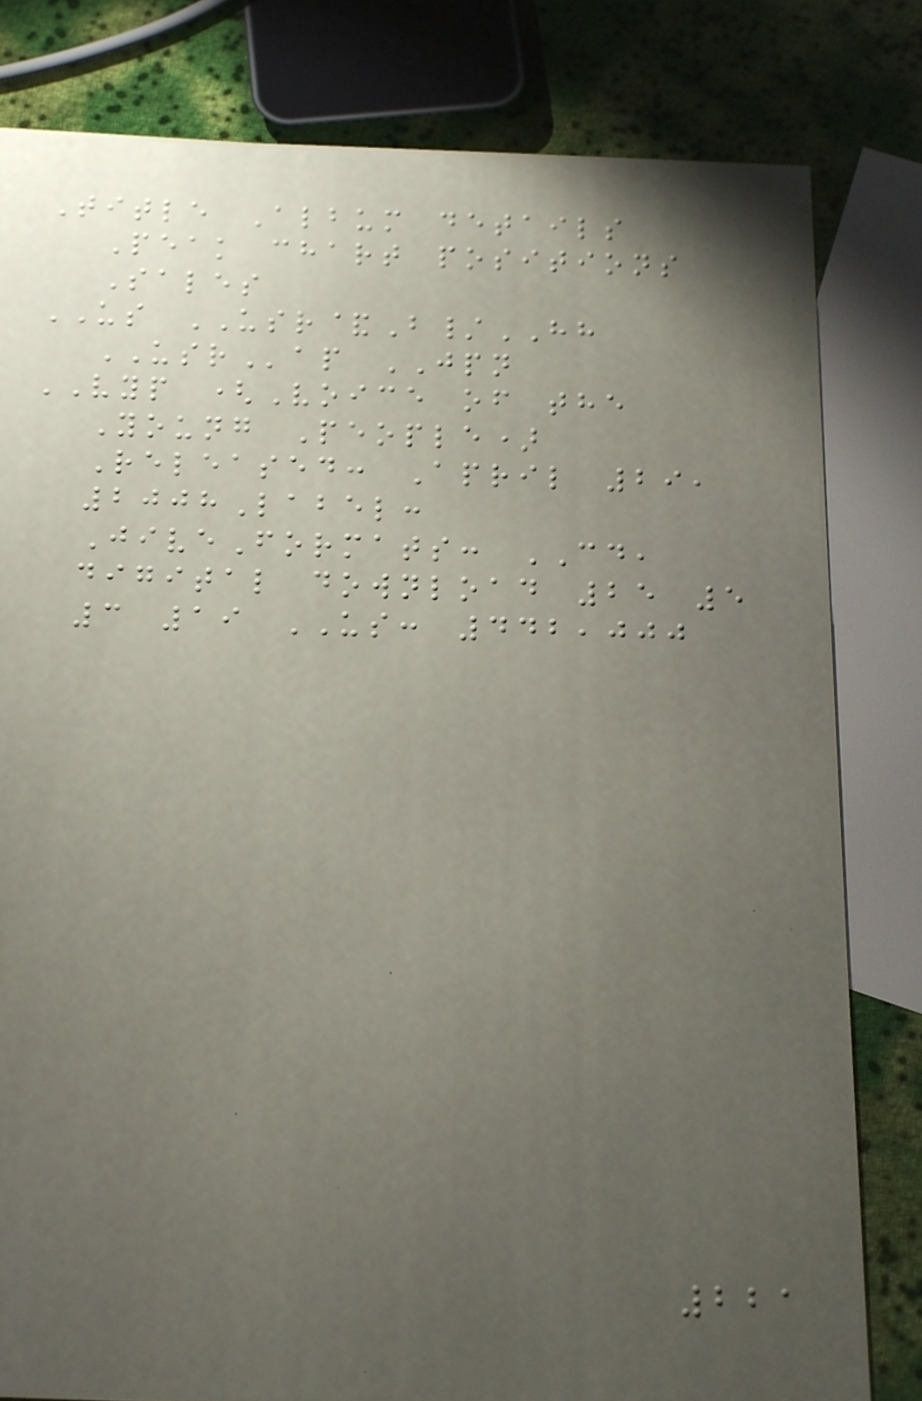Title Album details
Peak chart positions
Sales
US USR&B/HH
USRap JPN
VYP (Voice of the
Young People)
Released: April 29,
2008Label:
JiveFormats: CD,
digital download 25 5
3 19 US: 442,000
221
